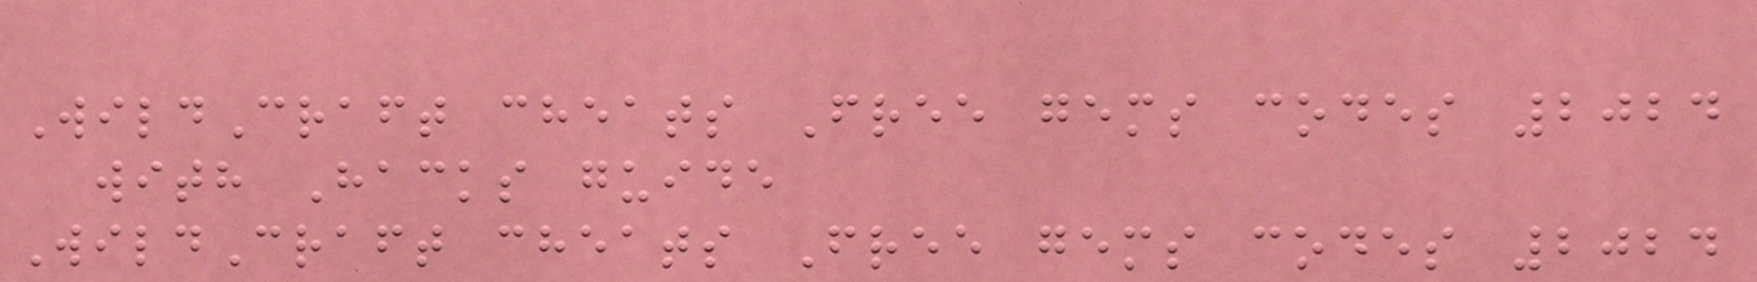WildCraft cheats Free gems codes 2024
with Hacks guide
WildCraft cheats Free gems codes 2024
